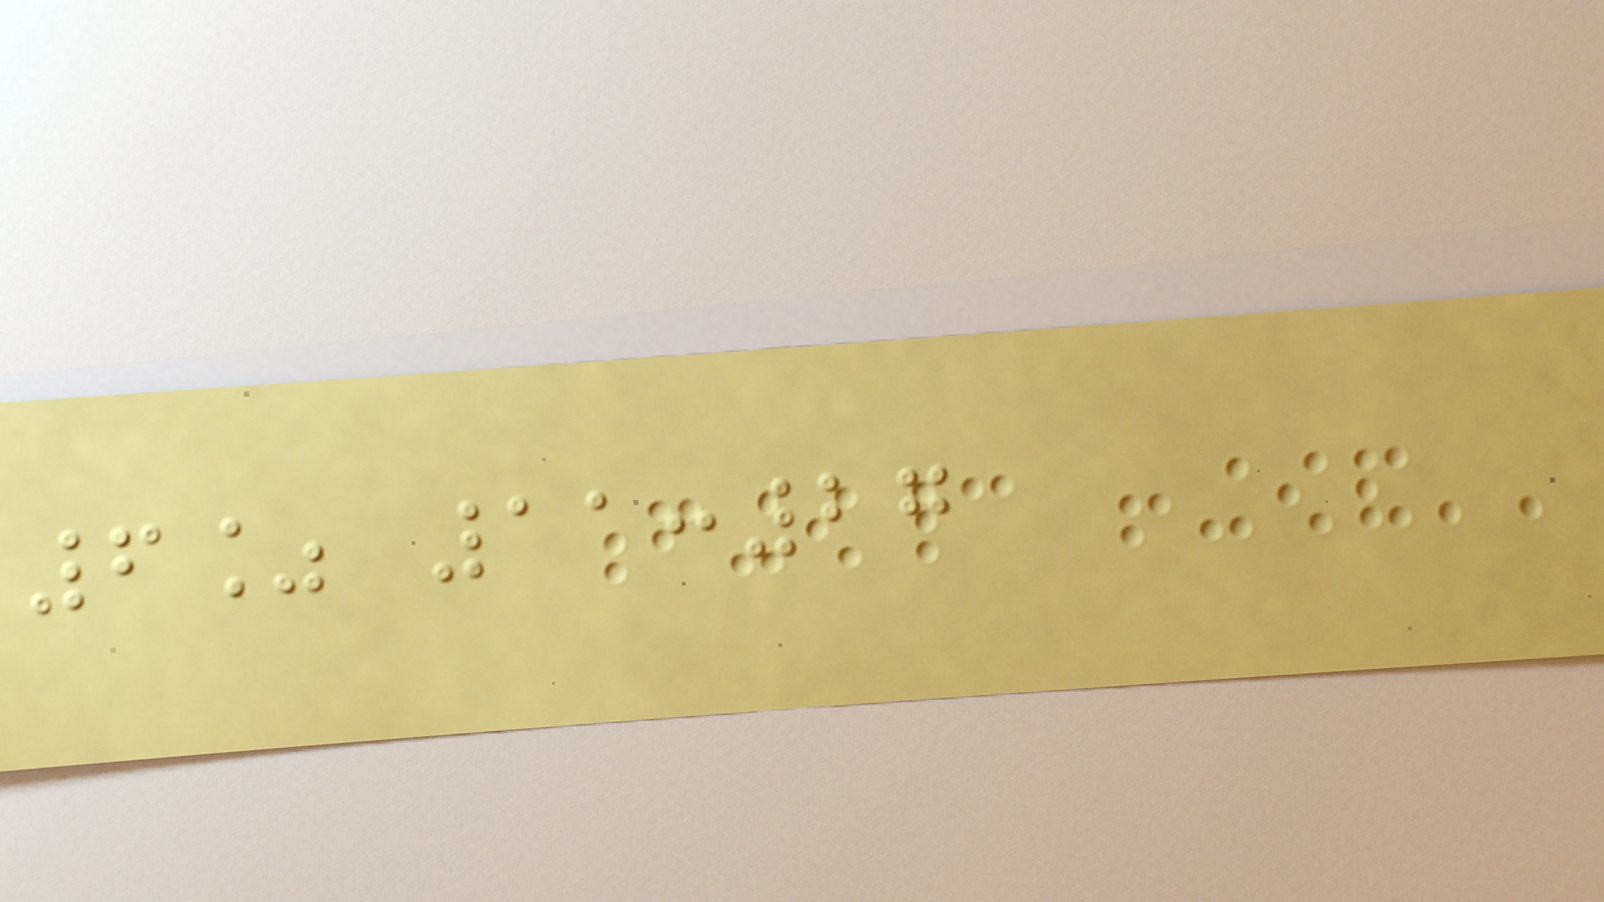6% 11:27
